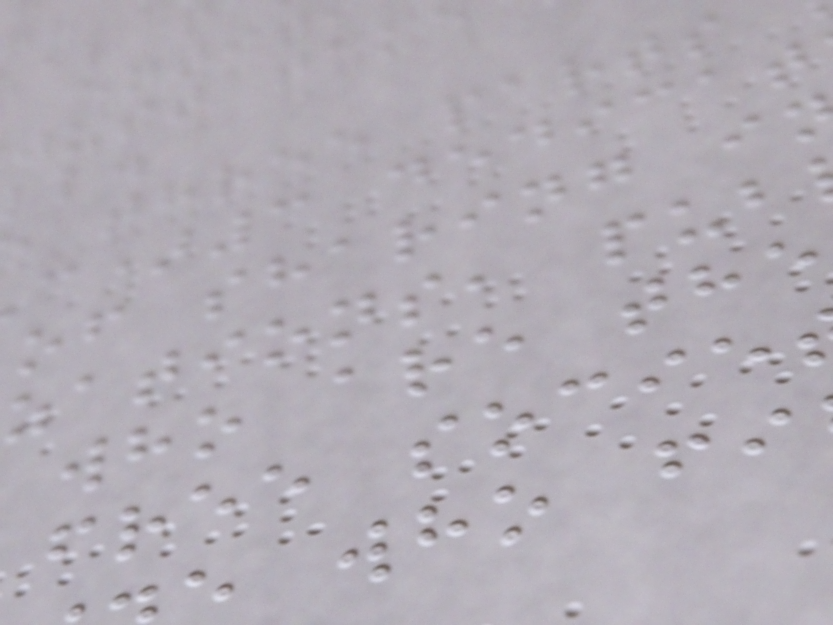three parts
c)3 dedicat
of sharing i
zations, pub
who are the
free socie
